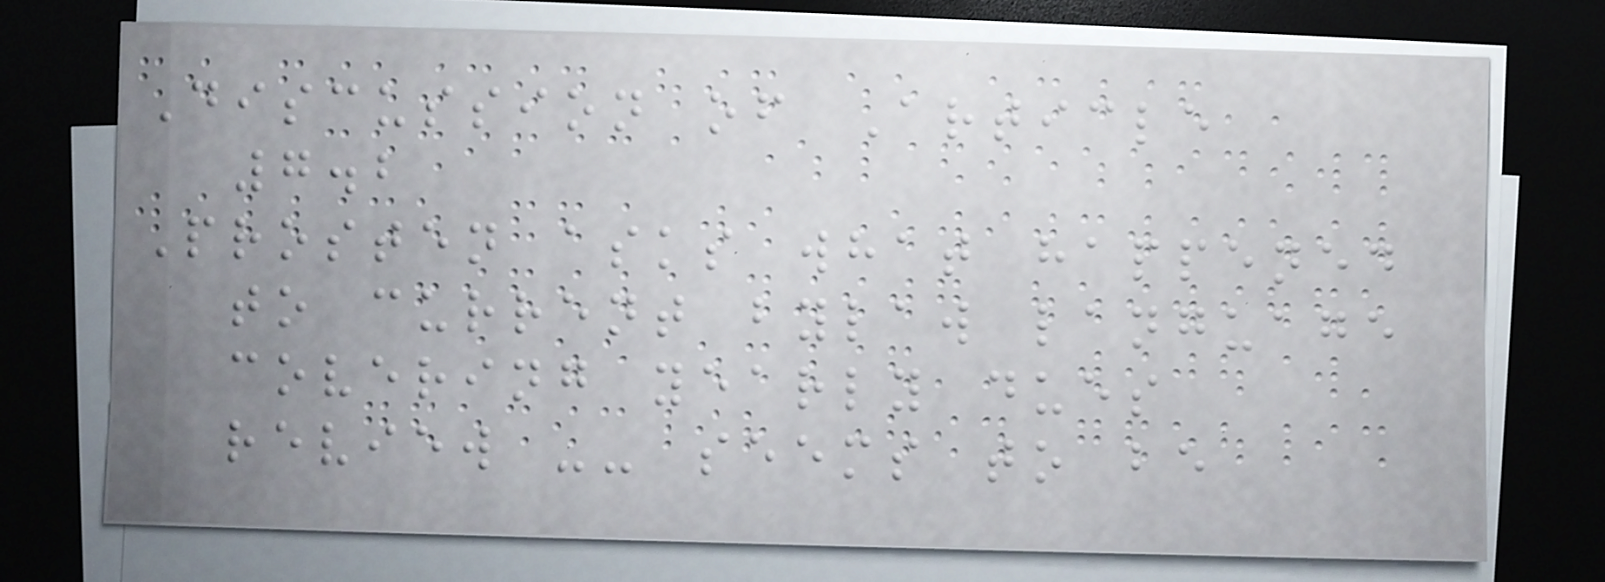Discussion of Article
7.2
Prosten asks what happened
to current bylaw language
covering yearly dues
review -- seems to be
